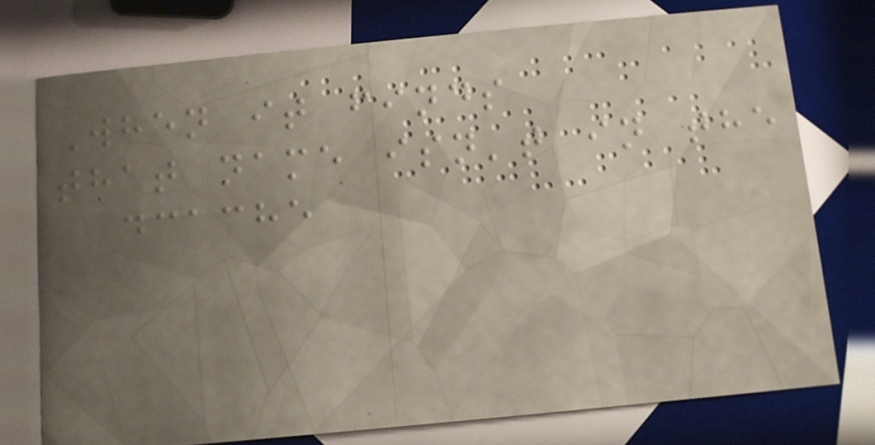When it finds
that name isn't in the
dcache
